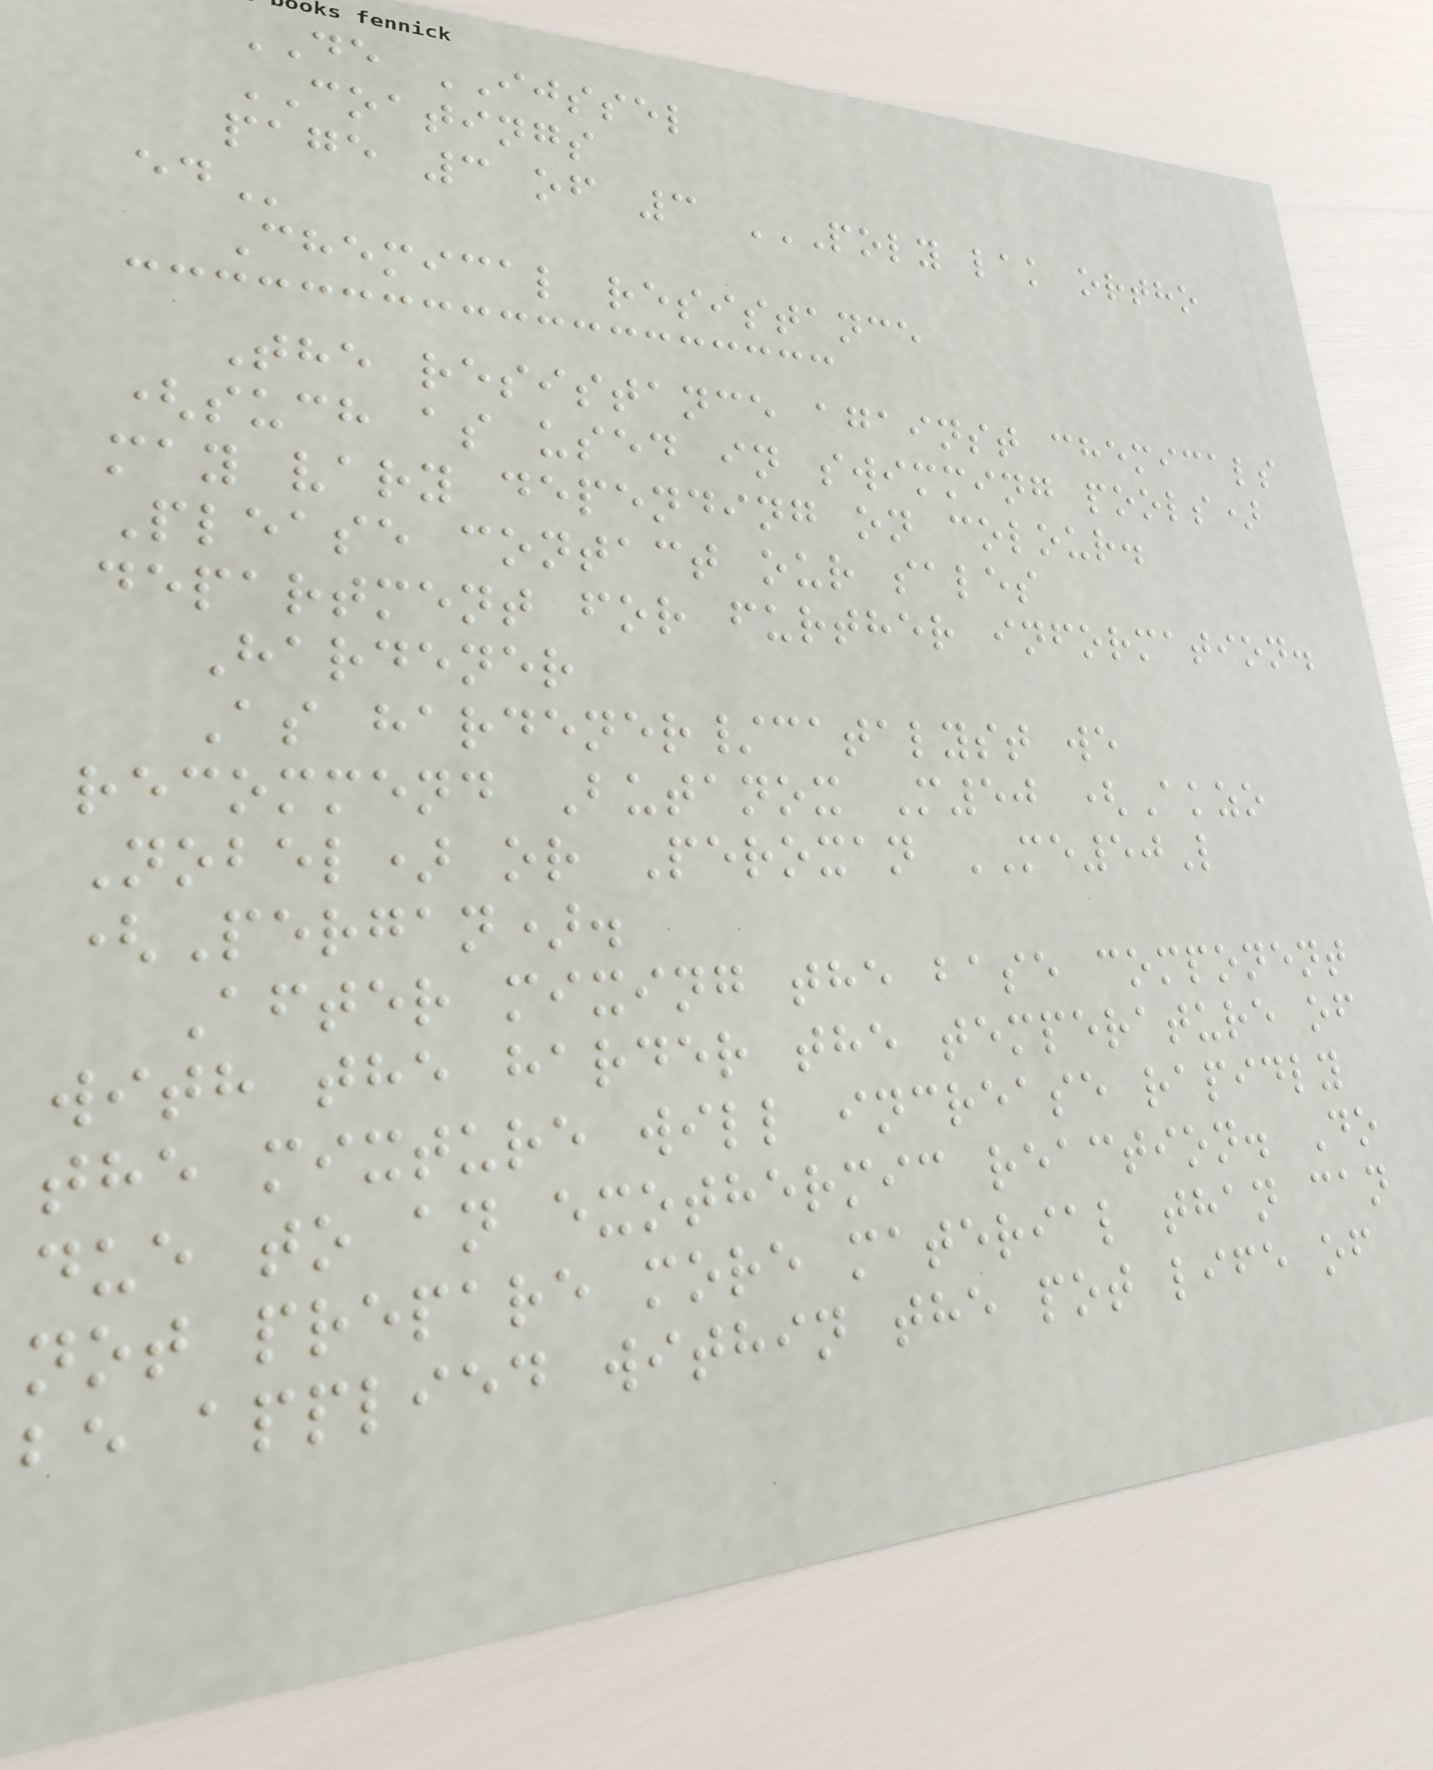DE IJSSEL
COATINGS
page 3 of 3 POLY LAK ORTHO
ED
Chemical resistance
The resistance against chemicals
(such as used in swimming pools)
may vary depending on colour.
Please contact our sales
department for further information.
Hardener
As hardener/catalyst we
recommend Butanox M50 (Akzo
Nobel) or Peroxan ME50L
(Pergan).
After mixing the base component
with the harder the temperature of
the mixture will increase rapidly
due to an exothermic reaction. Do
not prepare more material than can
be applied within the pot life of
